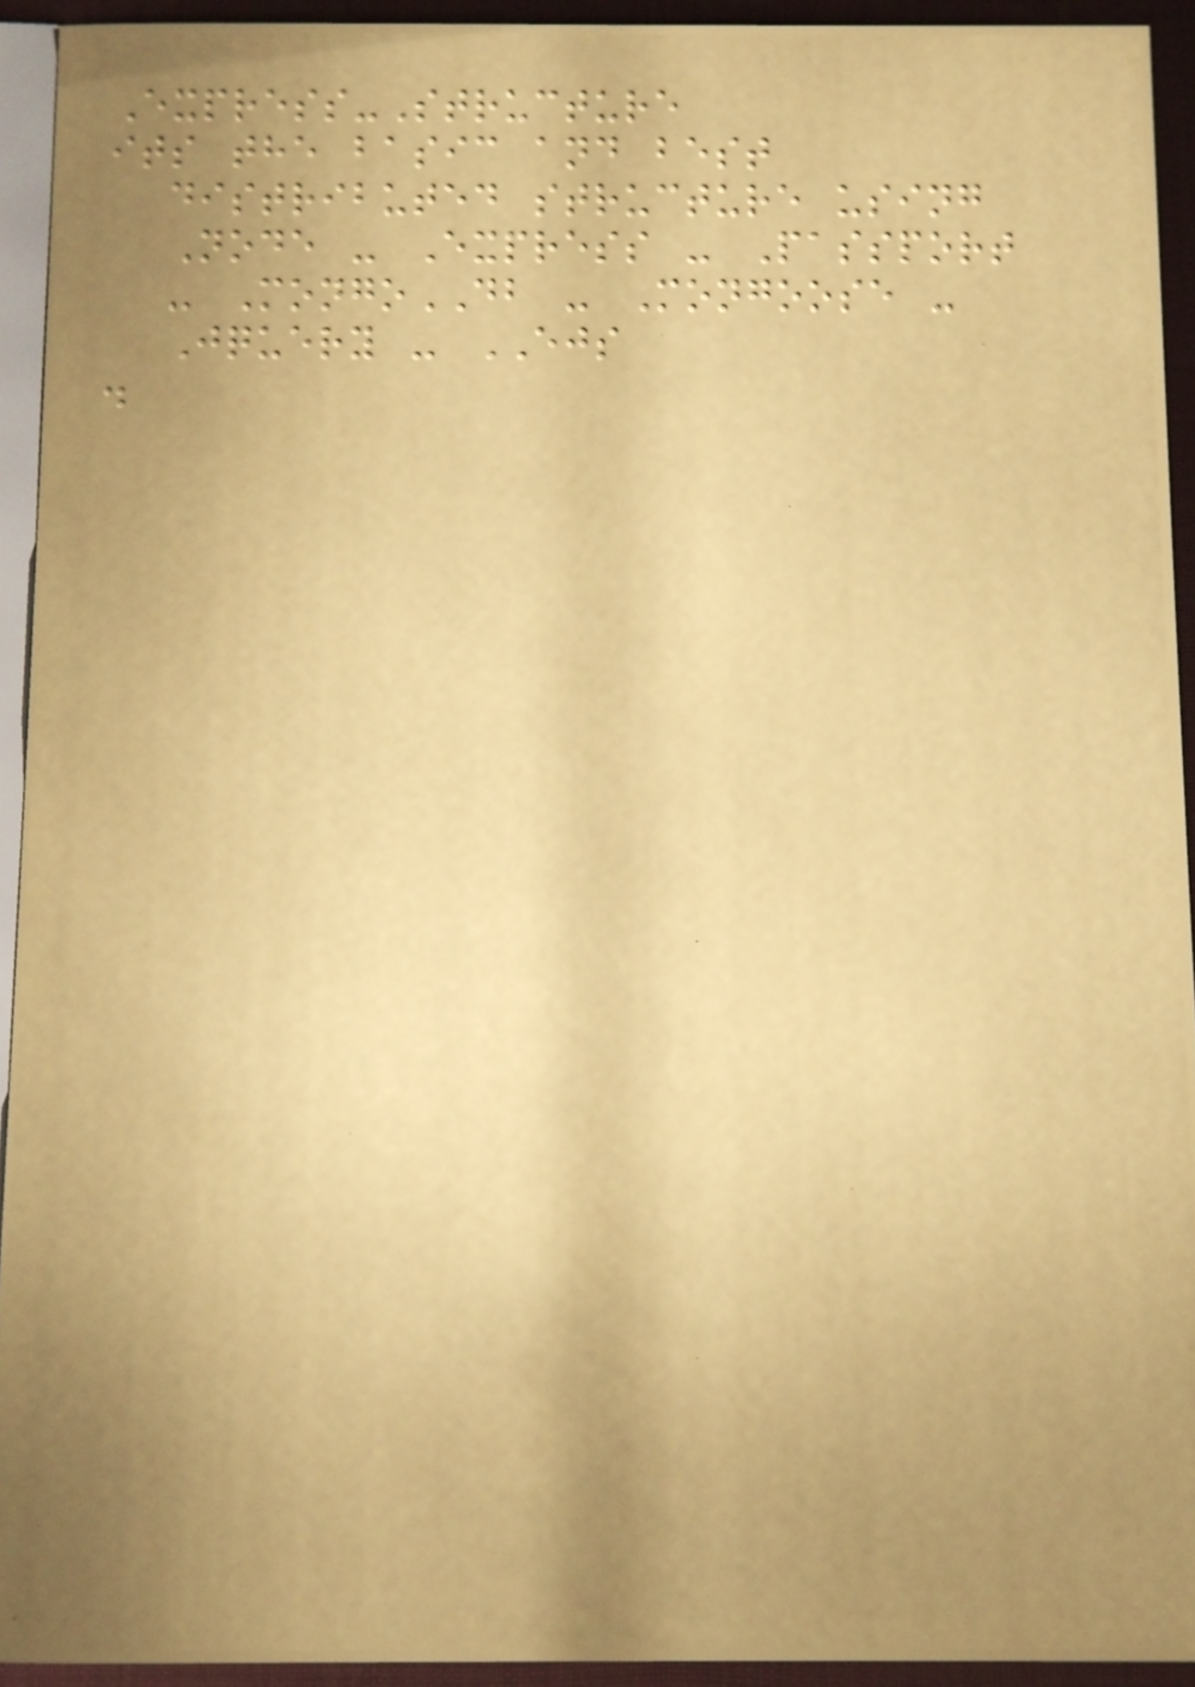Express-Structure
its the basic and best
distributed structure using
Node - Express - Passport
- MongoDB - Mongoose -
Jquery - EJS
.
